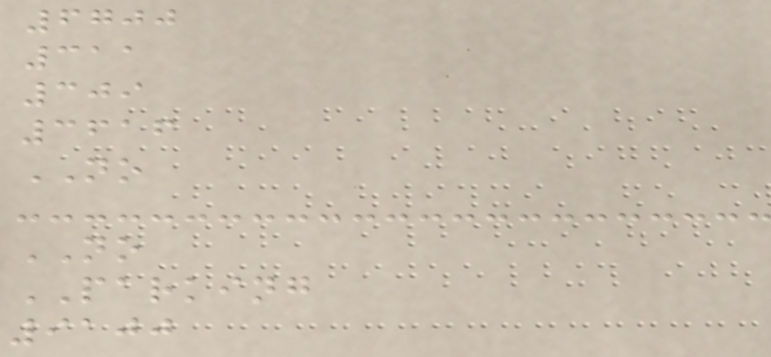6700
311
309
3616
NO
NO
PARKING
9100
